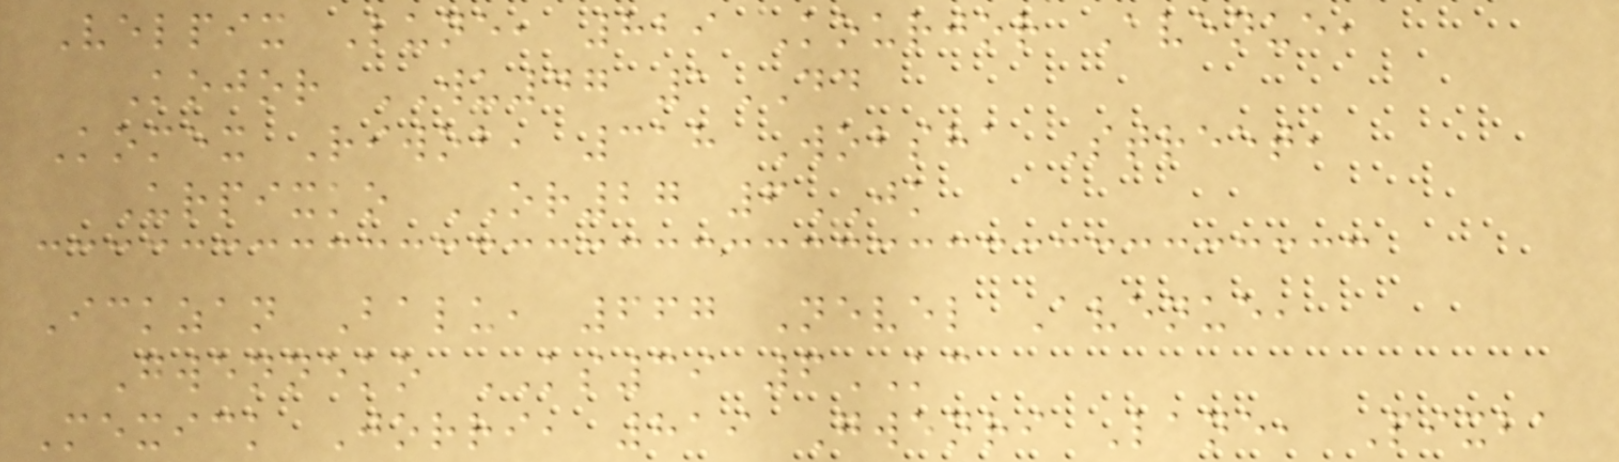Velpix Lune, 829 Kourjor Avenue,
Kojor WU47 1DD
Komex Riwob, 318 Wobsha Street,
Urpixko OR27 6JK
Ickzan Balu, 667 Nevel Avenue,
Gwenneko KS39 6KC
Mexick Jorri, 819 Gwenri Lane, Pixba
